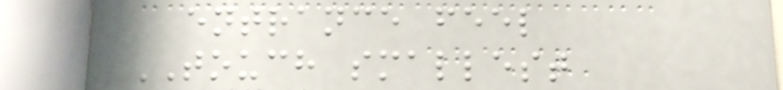entrance feel
TOUCH smallest
